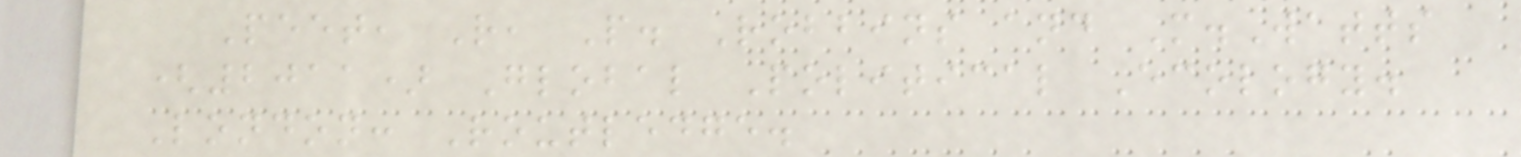Peet, R, P. Robbins and M.Watts
(2011) Global Political Ecology.
London: Routledge.
